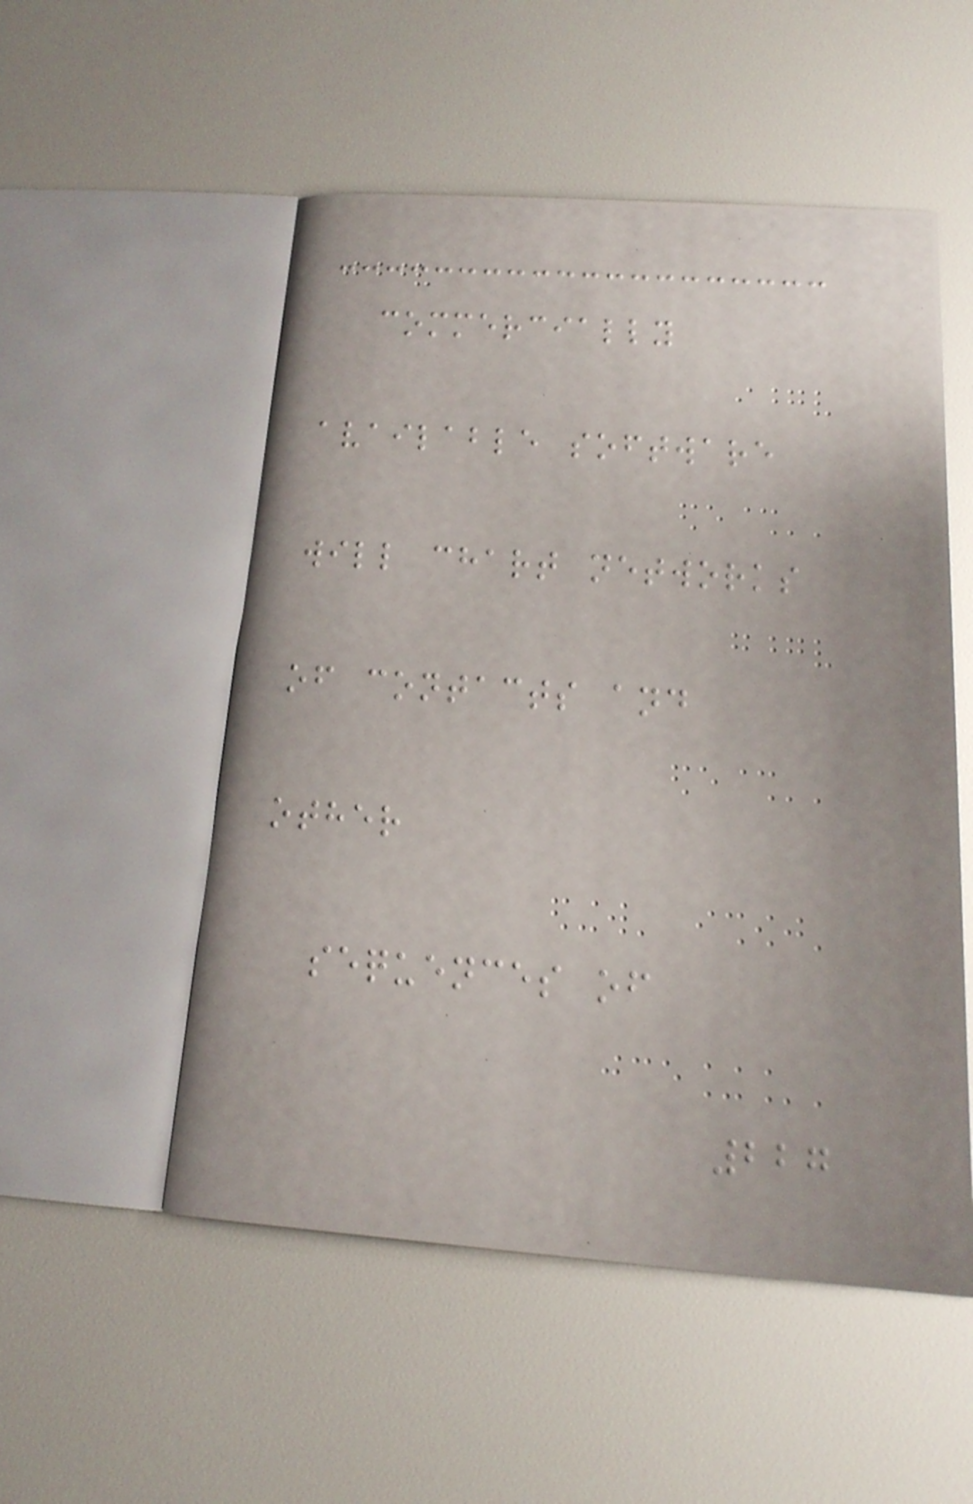commercially
available software
will chart networks
of contacts and
other
sequences of
227
